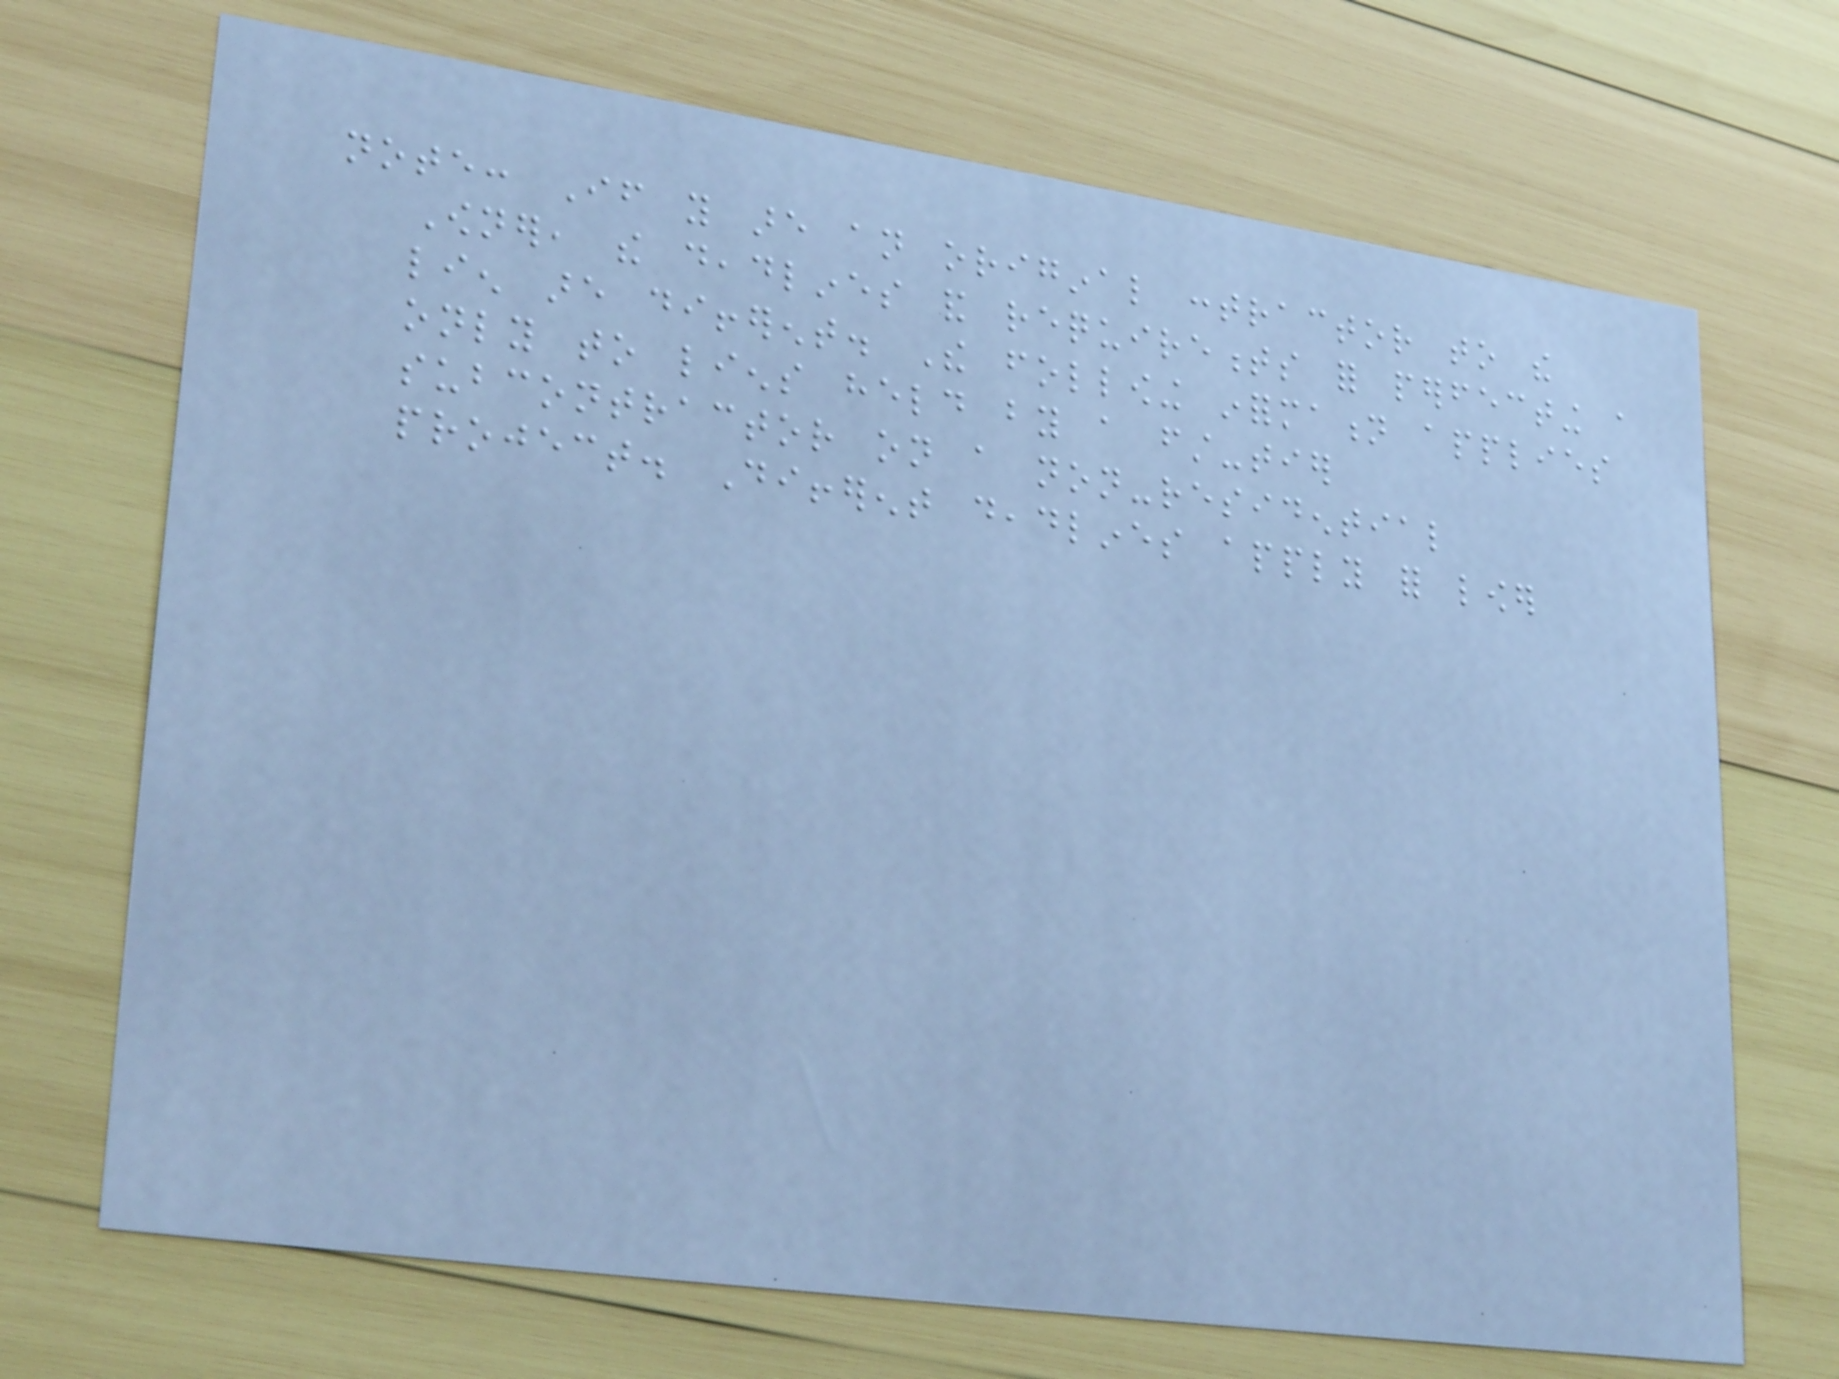note: If you are an original contractor to the
Owner, the deadlines and requirements for perfecting a
lien are different. The following information applies
only to liens held by a first-tier
subcontractor on a non-residential
project. Different deadlines apply for lower
